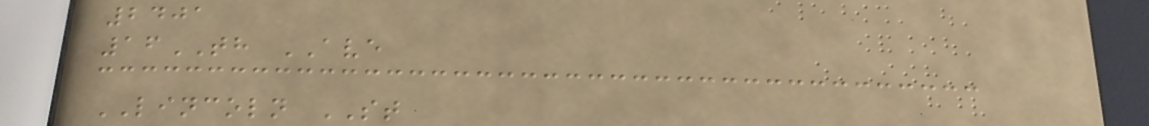2401
16TH AVE
LINCOLN ST
